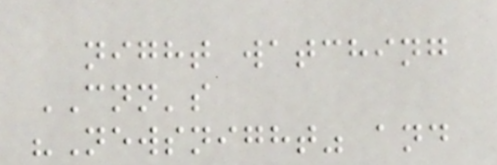night watching
CNN's
"Newsnight" and
